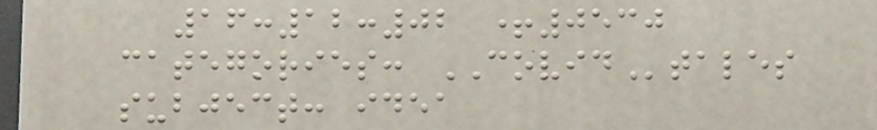16:12:02 +0530
categories: COVIDtales
subject: idea
